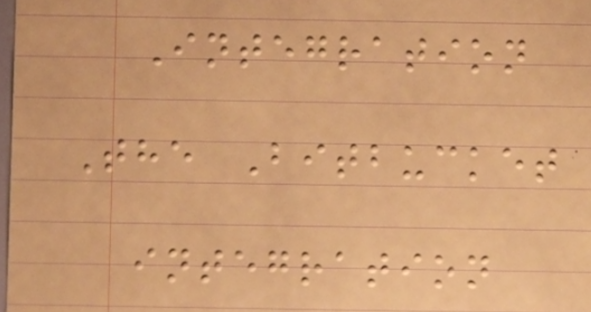Integration
The Bitbucket
integration
